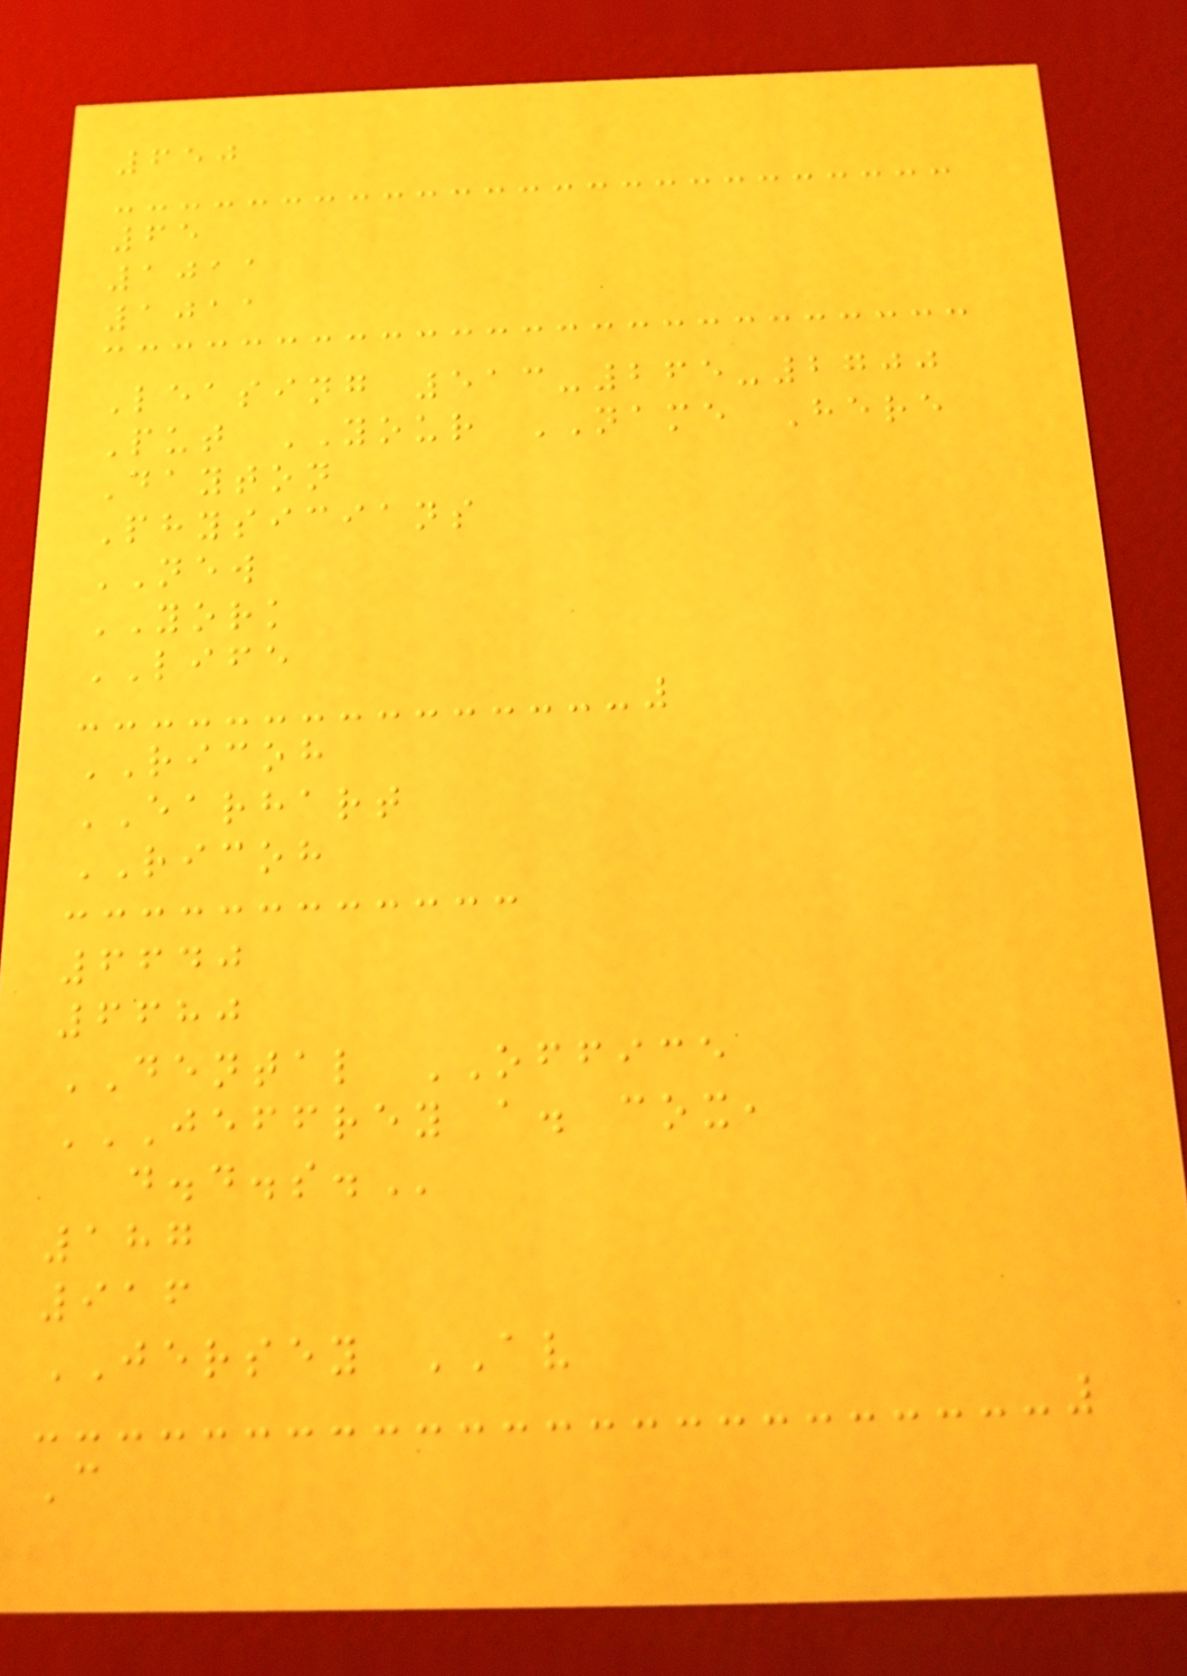650
65
1011
1011
Leasing 513-265-2700
Put YOUR NAME Here
Dayton
Physicians
NEW
YORK
LIFE
RICOH
EARHART
RICOH
6640
6680
DENTAL OFFICE
JEFFREY A. COX,
D.D.S.
187
916
JERSEY AV
C
